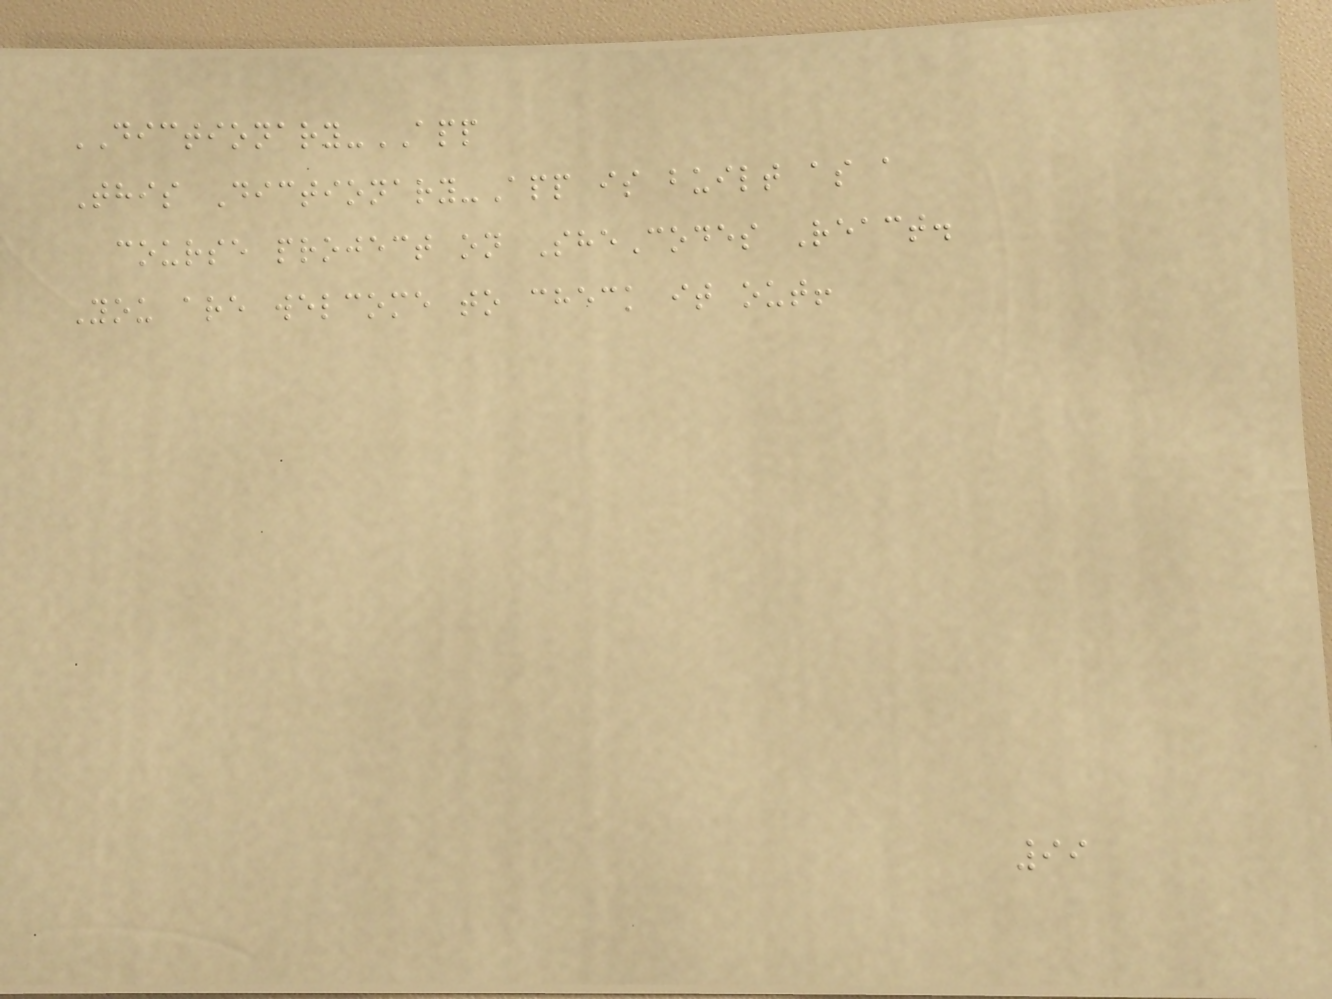DICTIONARY-APP
This Dictionary-App is built as a
course project on SheCodes React.
You are welcome to check it out!
99
